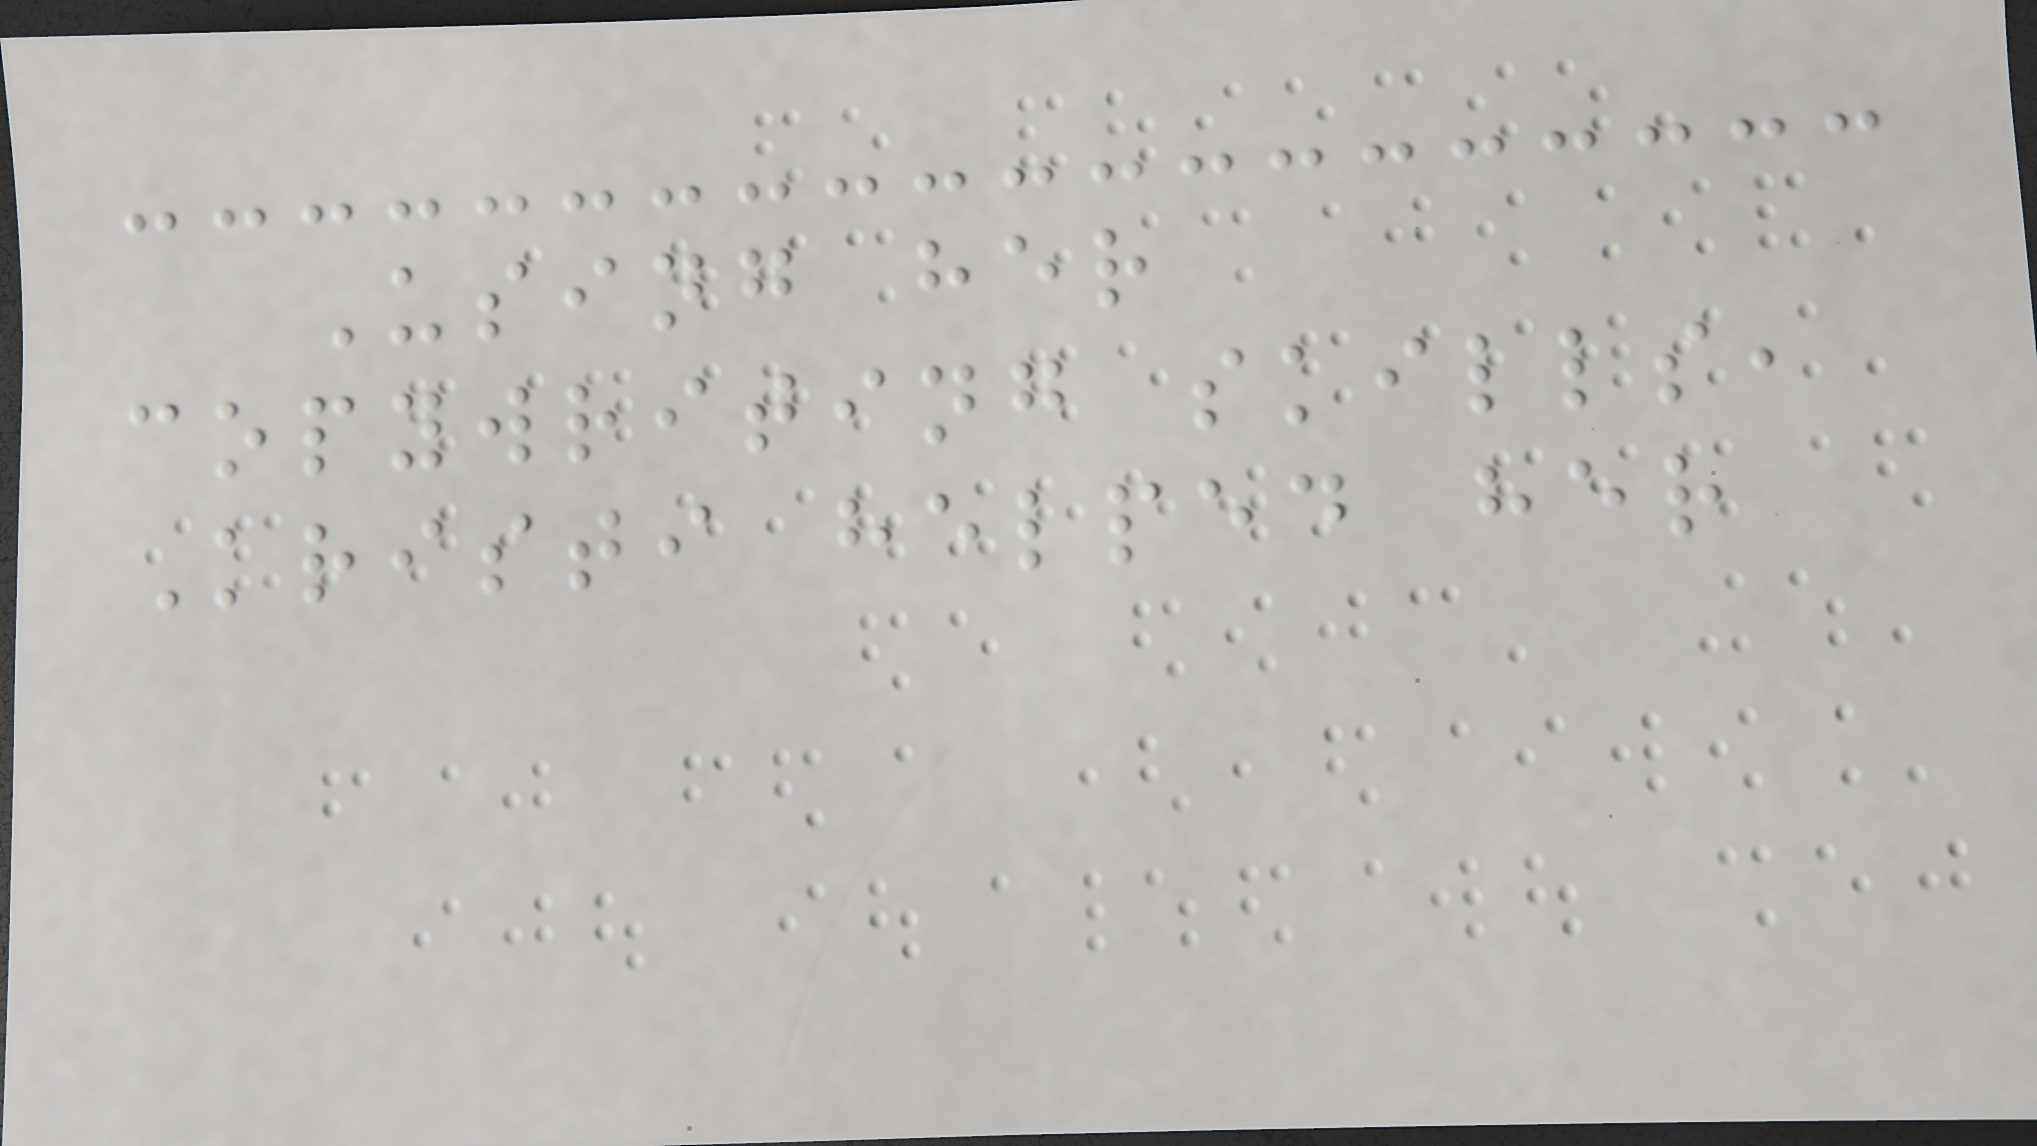Using her
copywriting skills,
Kristi helped her
